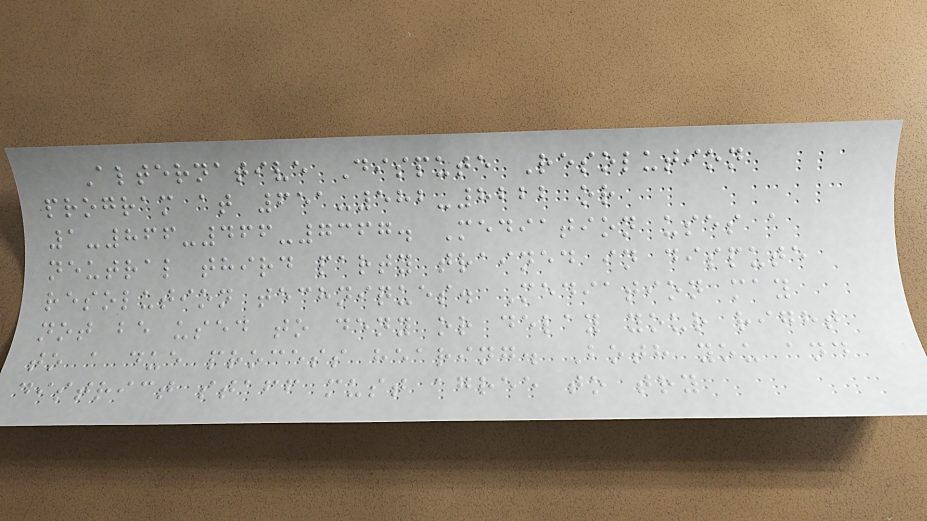Alternative Dispute Resolution
program at 651-582-8222 or
1-866-466-7367. Mediation uses a
neutral third party trained in dispute
resolution techniques. Mediation may
not be used to deny or delay your right
to a due process hearing. Both you and
district staff must agree to try
